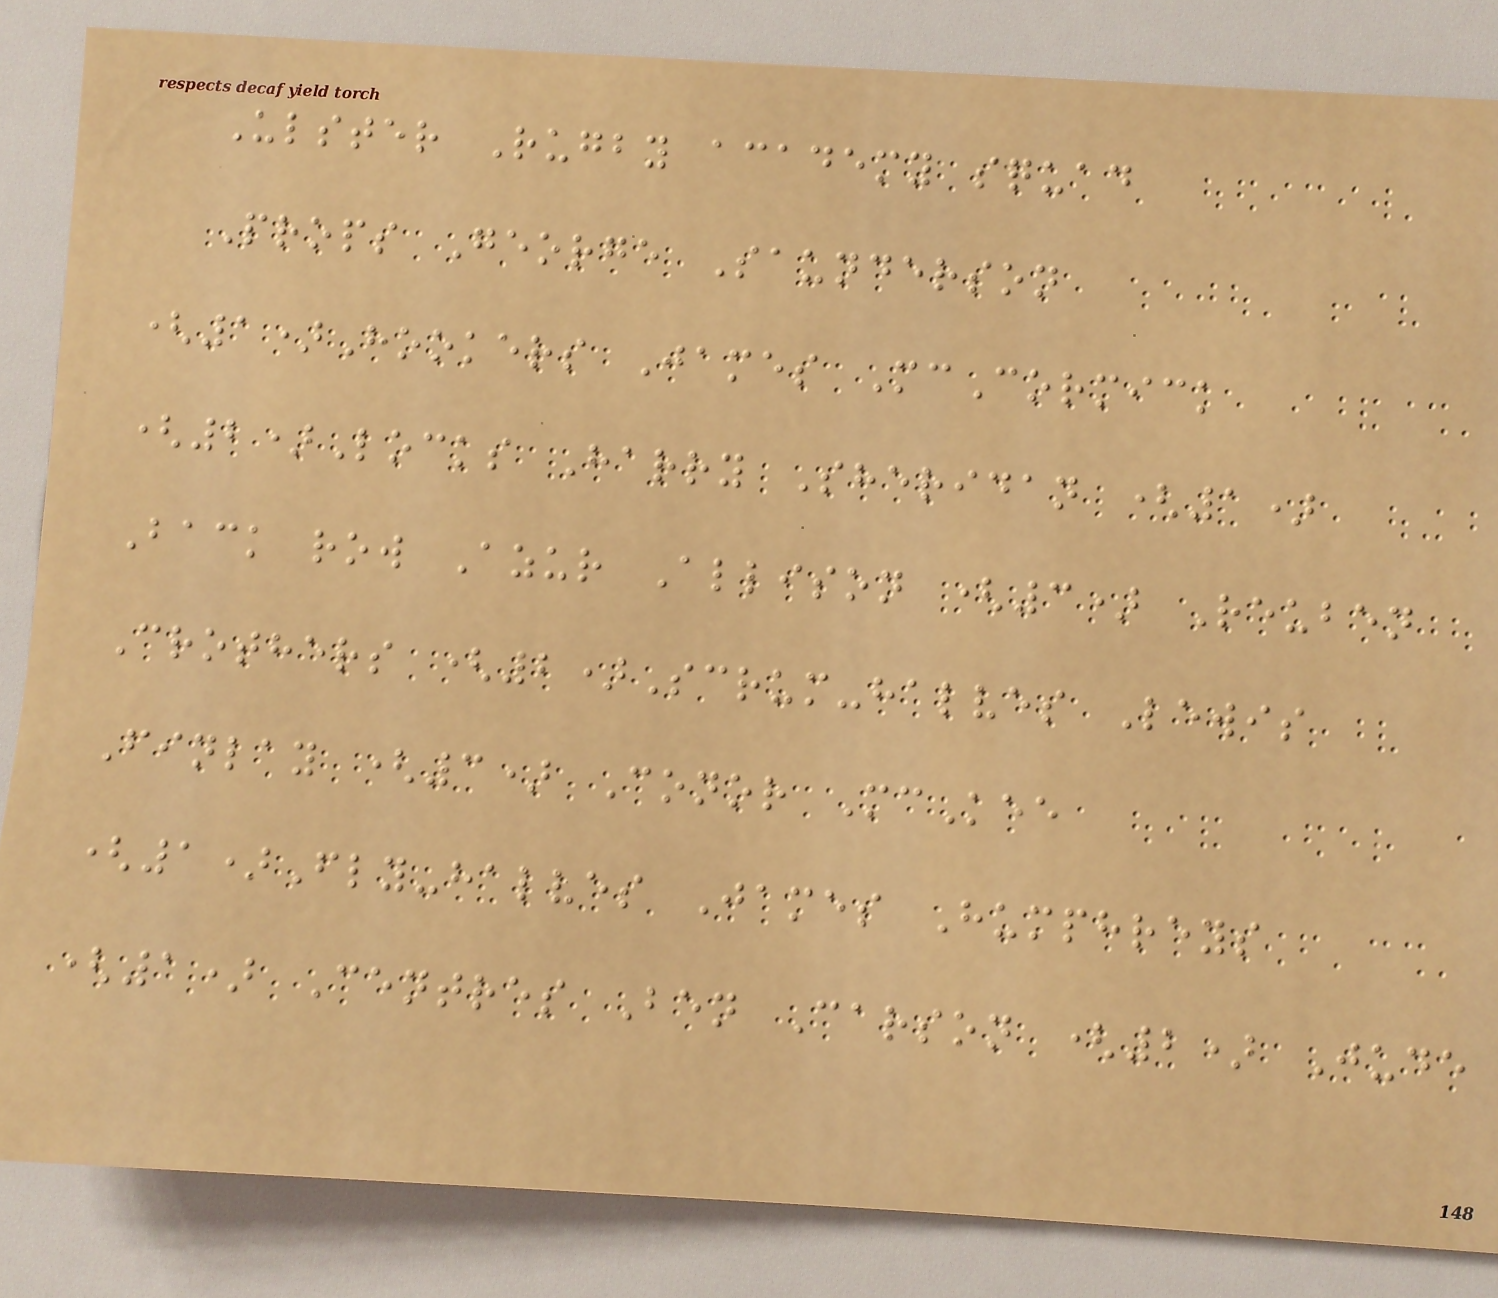Ulster Rugby academy squad
Props George Saunderson
(1)Hookers James McCormick
(2)Locks Harry Sheridan (1)
Back row Azur Allison (3) Reuben
Crothers (2)Scrum-halves Lewis
Finlay (3) Conor McKee
(1)Fly-halves James Humphreys
(1) Centres Ben Carson (2) Jude
